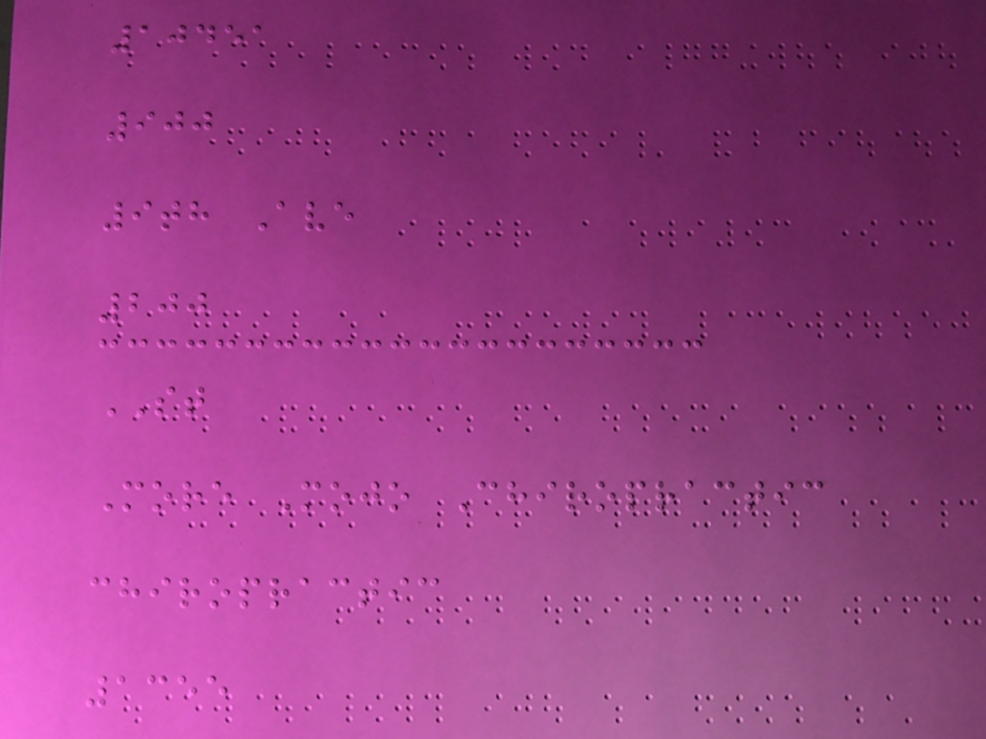10451
900
9th Ave
200
ST
More Mojo Chiropractic
chiropractic
1355
